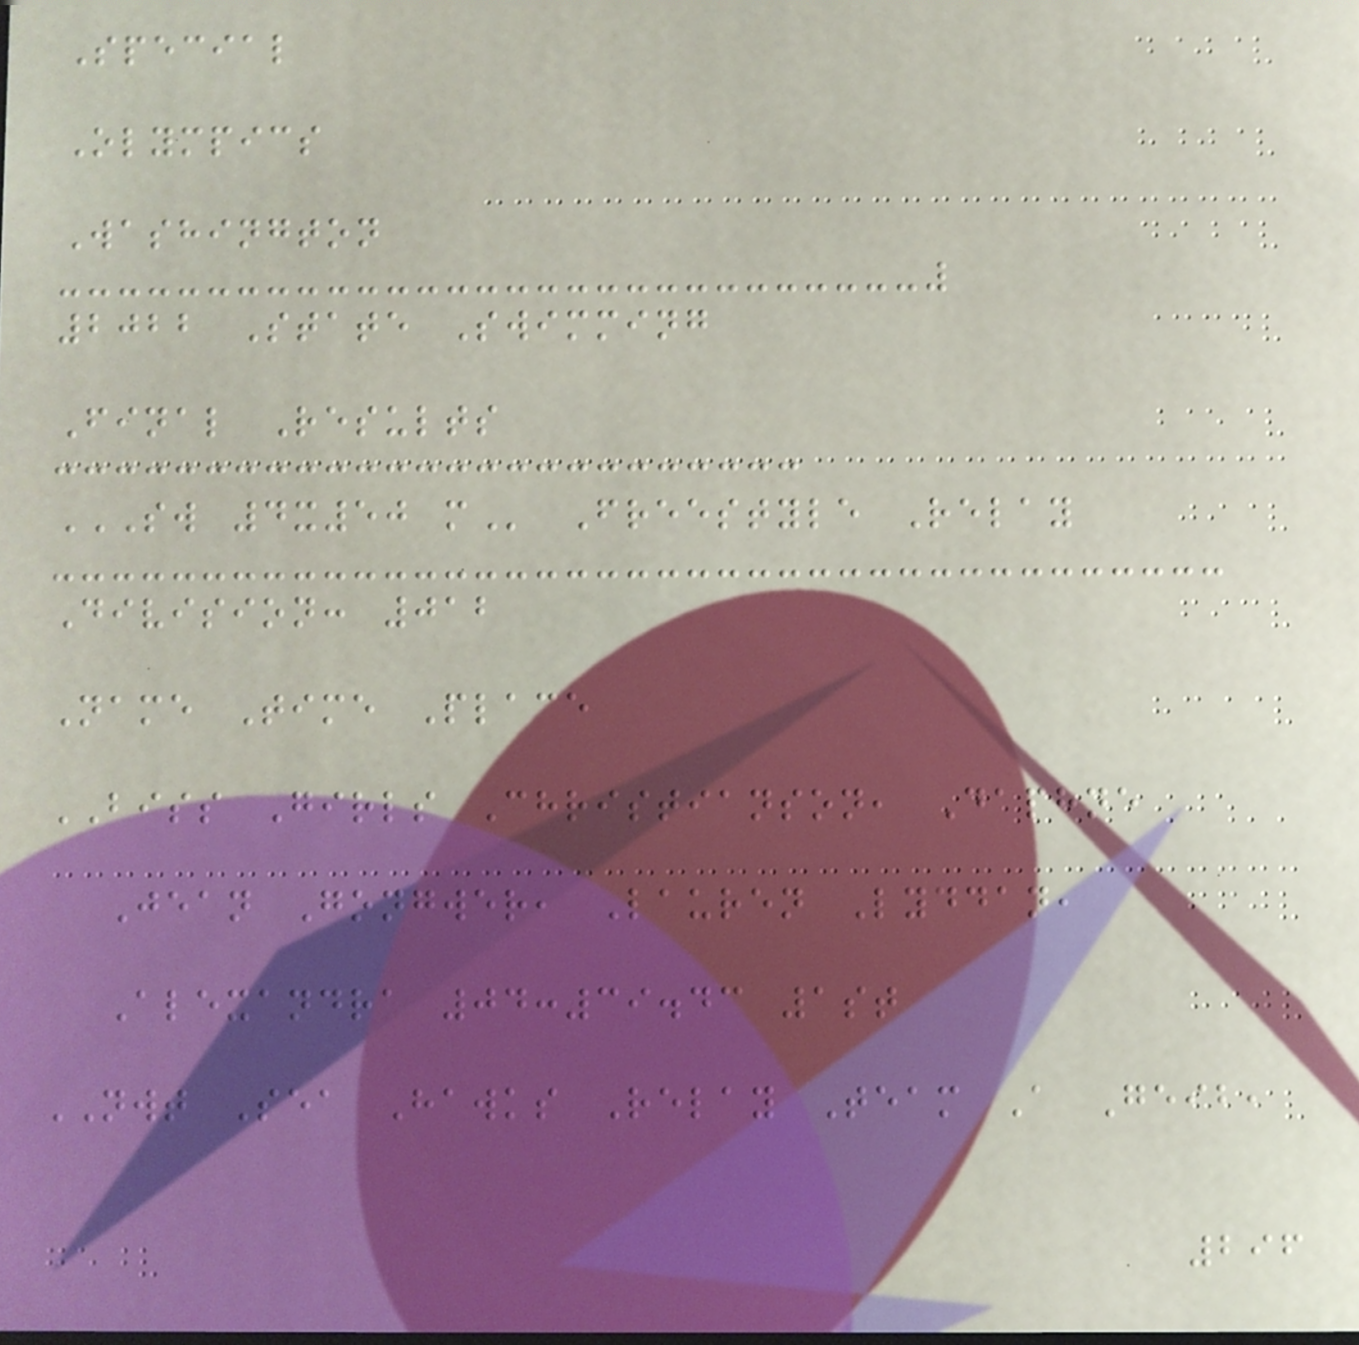Special
Olympics
Washington
2022 State Swimming
Final Results
SW 4X50 M Freestyle Relay
Division: 012
Name Time Place
BISS Girls Christianson, Daphne
Jean Gongwer, Lauren Lyddan,
Alexandra 04:39.43 1st
NWT Sea Hawks Relay Team A Geib,
296
